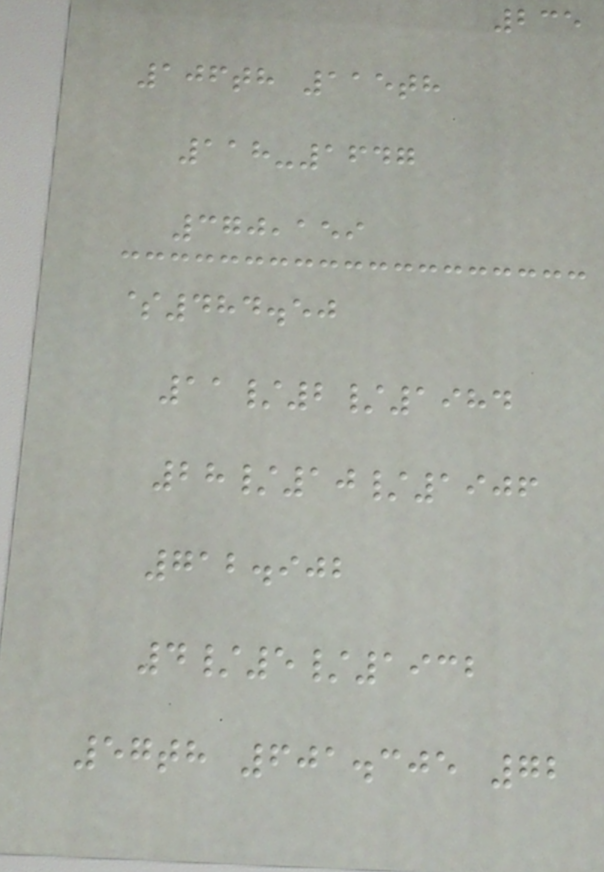235
106th 115th
118-1647
370,159
$484.50
11/2/1984
28/10/1906
712.902
4/5/1932
57th 601.305 72
